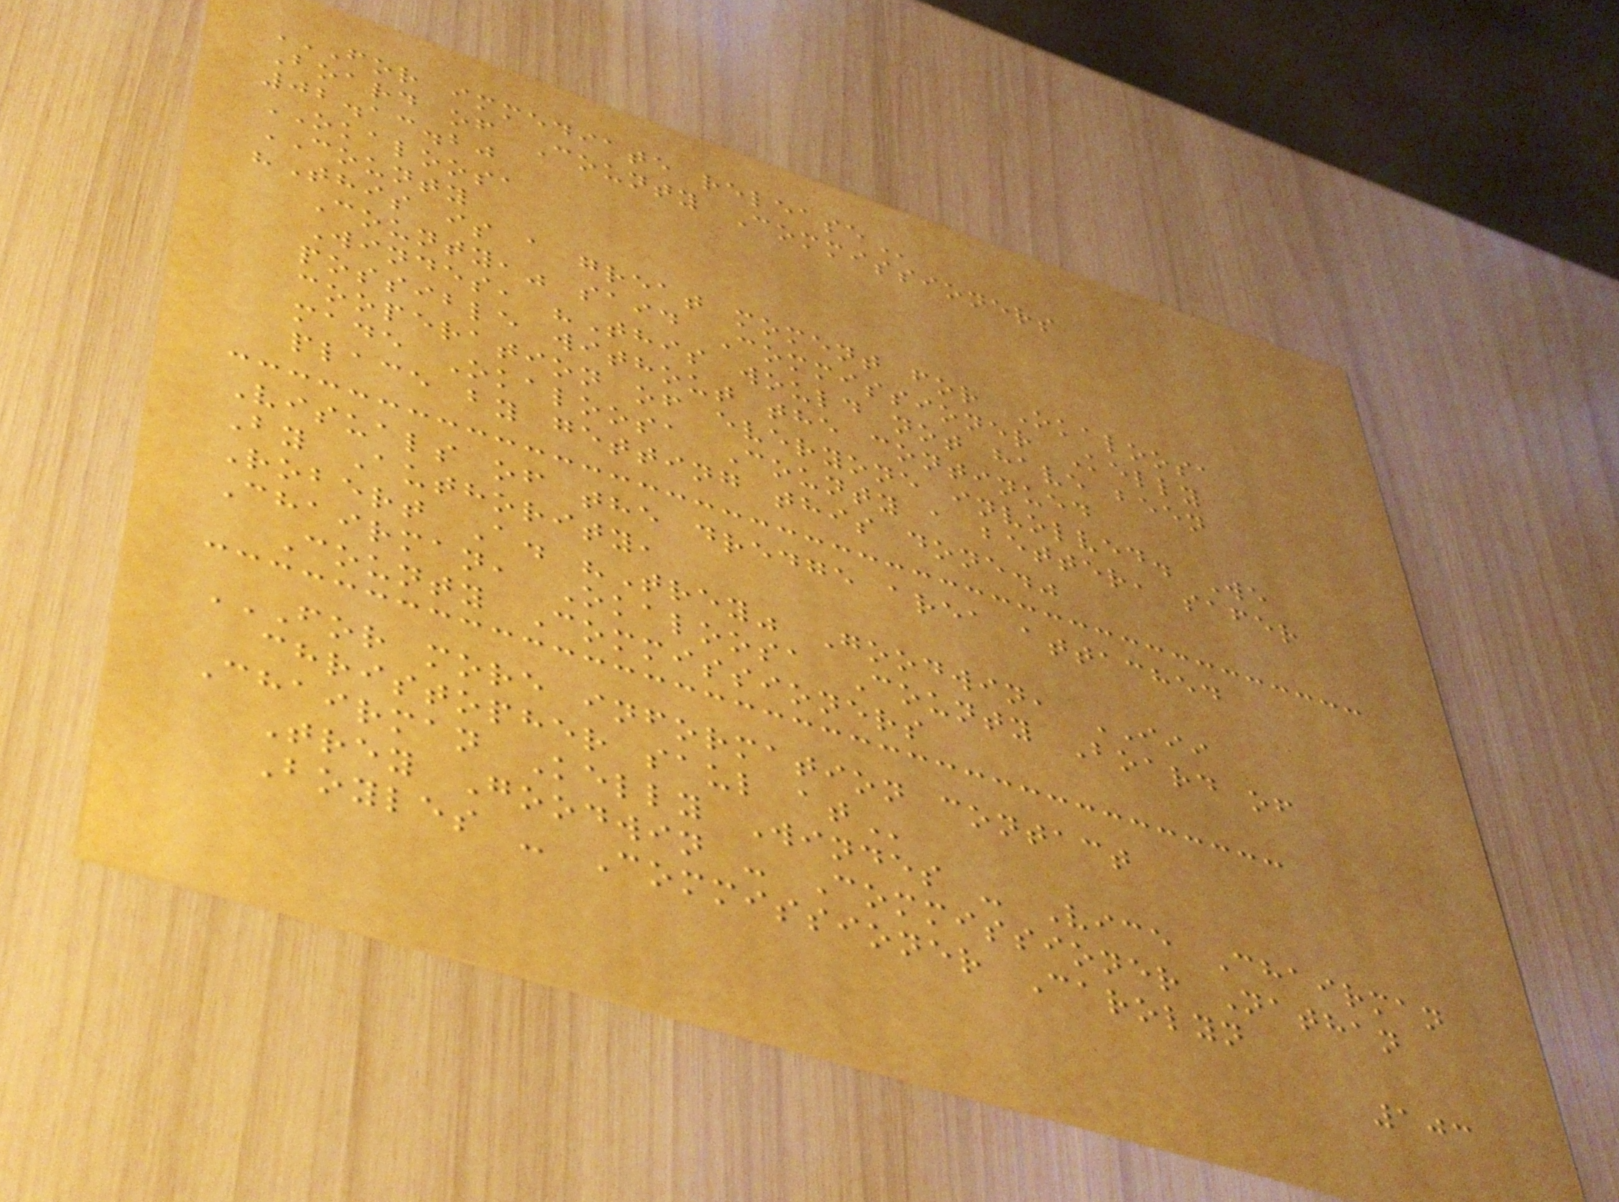FOR IMMEDIATE RELEASE
Board of County Commissioners
02.13.20
OKALOOSA
COUNTY
"This is a great moment for Okaloosa
County," said Commissioner Kelly
Windes, "This would not have been
possible without the continued
cooperation of everyone involved. We
made Okaloosa County a better, safer
place by getting this done."
Visuals of the dredge area attached
By Authority,
Robert A. "Trey" Goodwin, III
Chairman, Okaloosa County Board of
County Commissioners
FOR MORE INFORMATION CONTACT
CHRISTOPHER SAUL AT
Chairman Kelly Windes - Vice Chairman
Trey Goodwin - Commissioner Nathan
Boyles - Commissioner Carolyn
103
